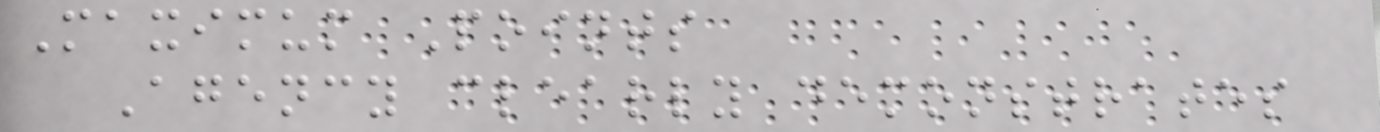Maximum Points
Agency clearly demonstrates
